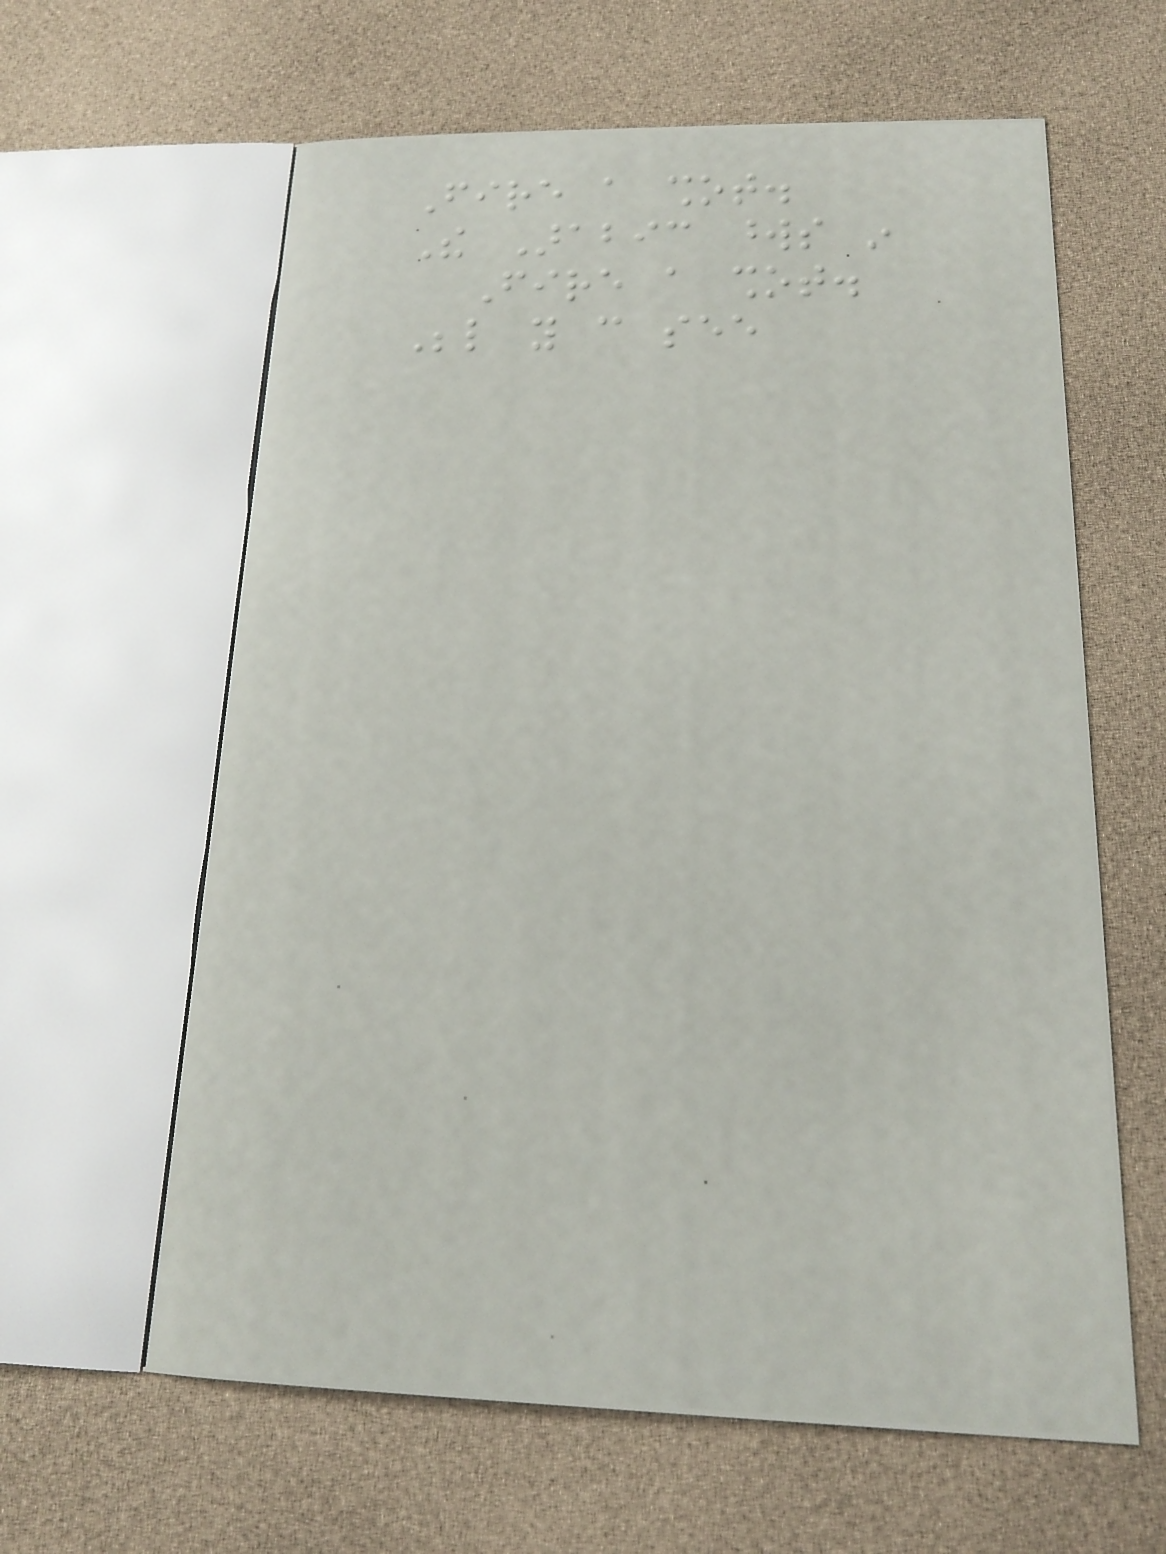Fire a shot.
The Arabic words in
Fire a shot.
Below you can see
